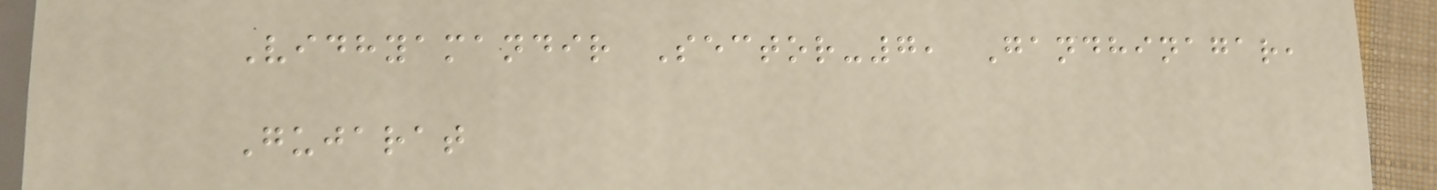Vidhyamandir Sector-7, Gandhinagar,
Gujarat
